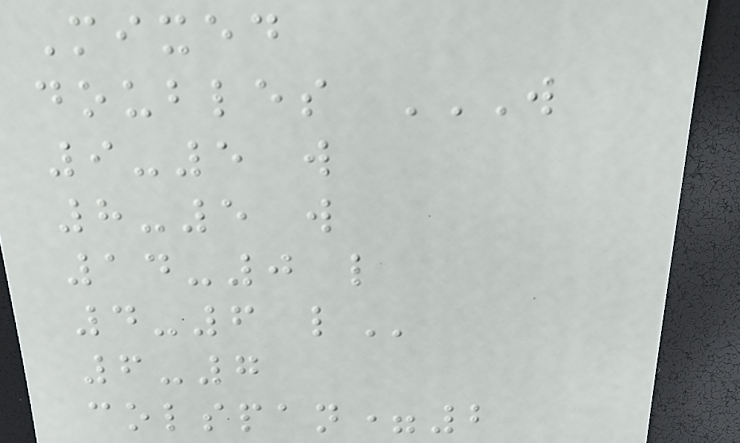Mixed
doubles W
9-5 W
8-5 W
14-0 L
4-6 L
6-7
colspan=2
